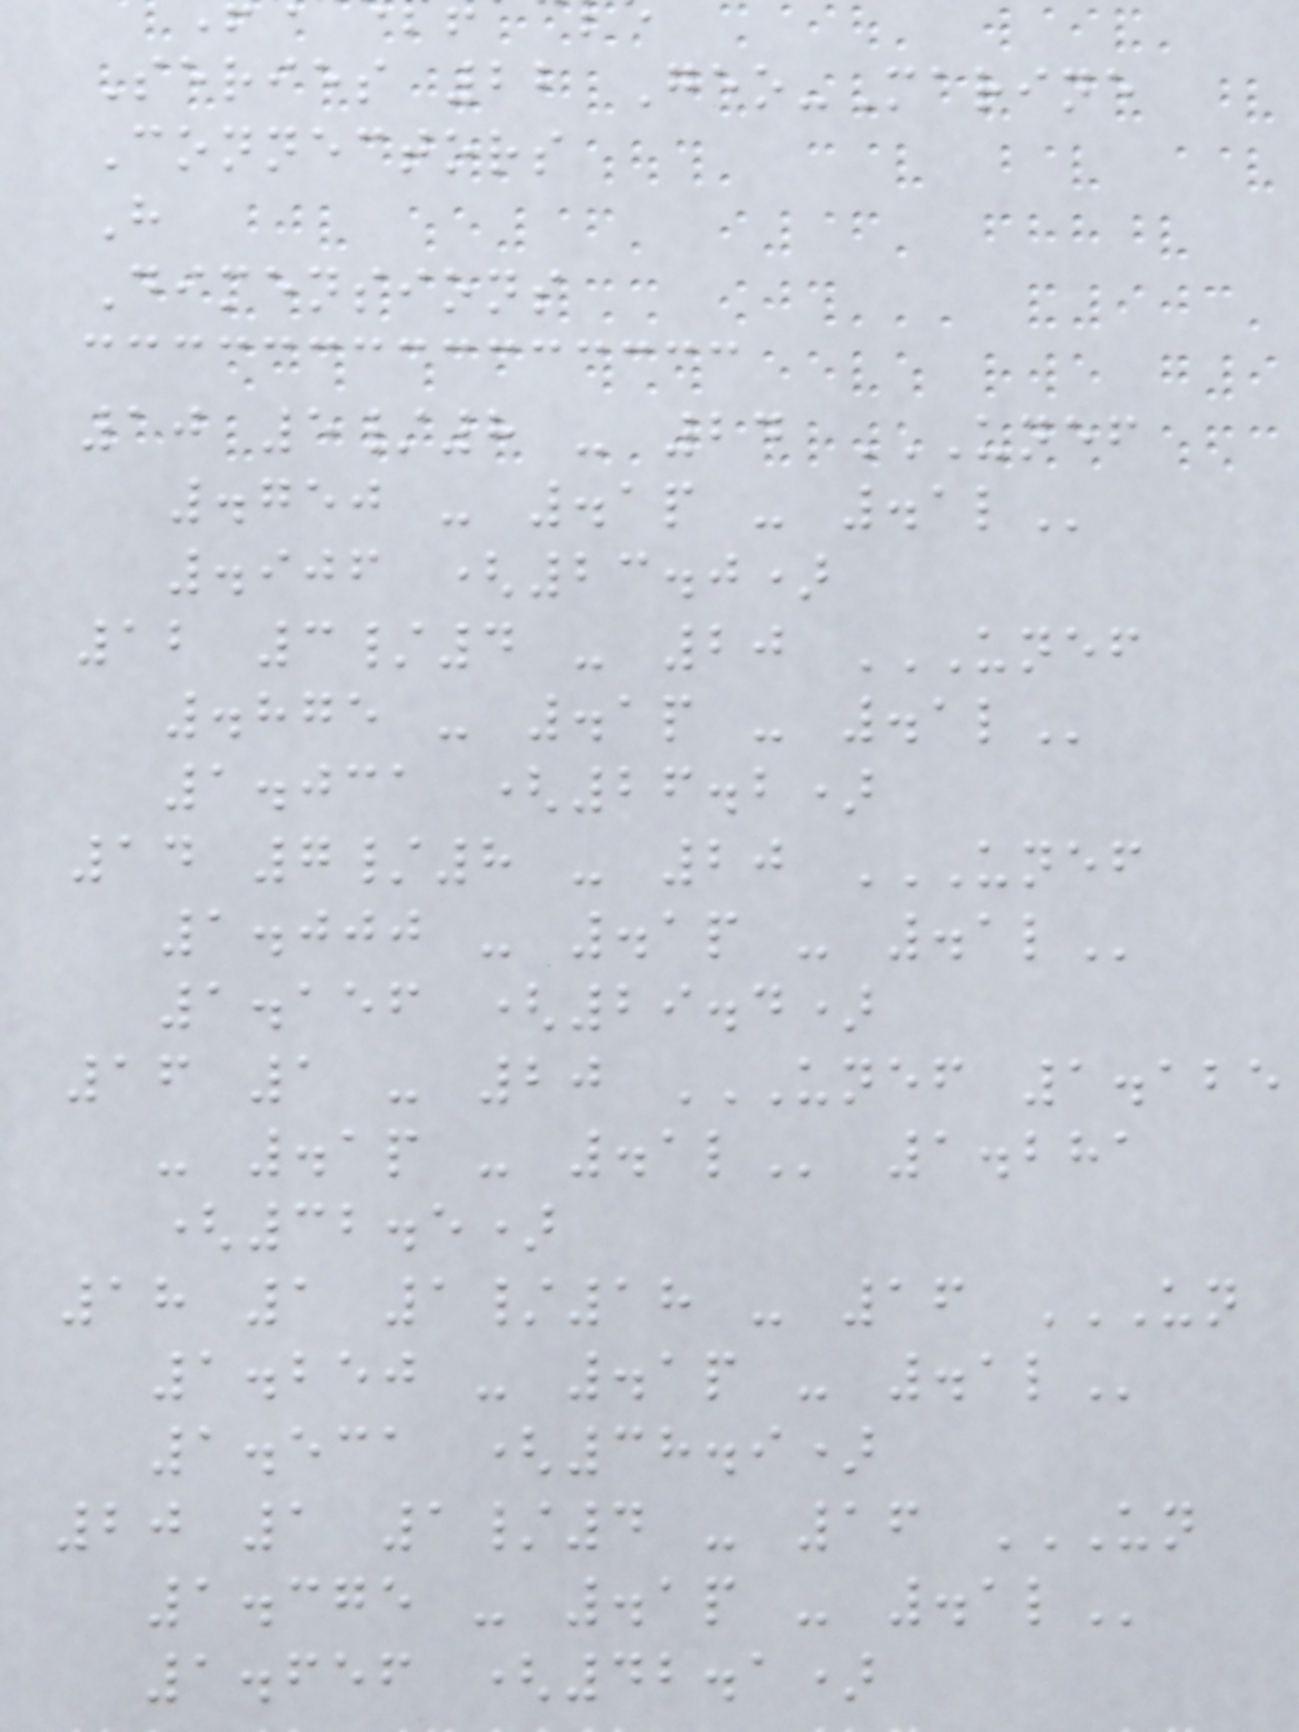Series 22 Geo-Marine
Connectors
H
Dimensions
10 5/8 - 24 UNEF
.750 - .1p -
.906 (23.0)
12 3/4 - 20 UNEF
.875 - .1p -
1.031 (26.2)
14 7/8 - 20 UNEF
1.000 - .1p -
1.156 (29.4)
16 1 - 20 UNEF 1.125
- .1p -
(32.5)
18 1 1/18 - 16 UN
1.250 - .1p -
1.531 (38.9)
20 1 1/4 - 16 UN
1.375 - .1p -
1.656 (42.1)
